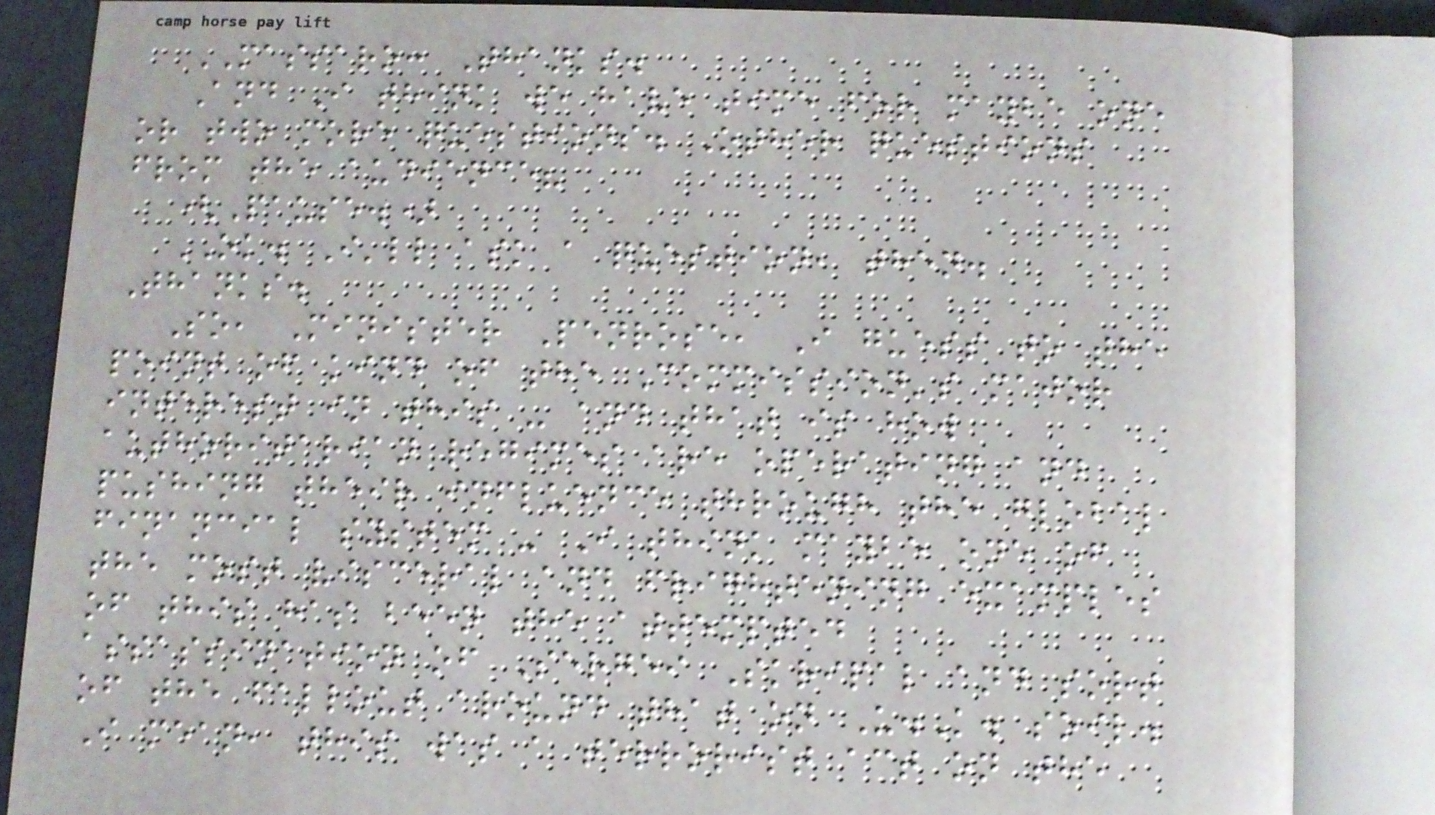MASSARO: Thanks.
And I think we have time for maybe one
or two more questions. Other questions
from the audience?
(Pause.)
OK. I'll ask a question, then.
Thanks.
So, Minister Penrose, I guess to the
point of kind of the Commission's major
interest in this - and that is how
authoritarian regimes are operating and
pushing their influence through the global
financial system - I think maybe one of
the most visceral and frightening examples
of this has been the attempted
assassination of Sergei Skripal and sort
of the fallout around that on U.K. soil.
I mean, this was a terrorist act on the
